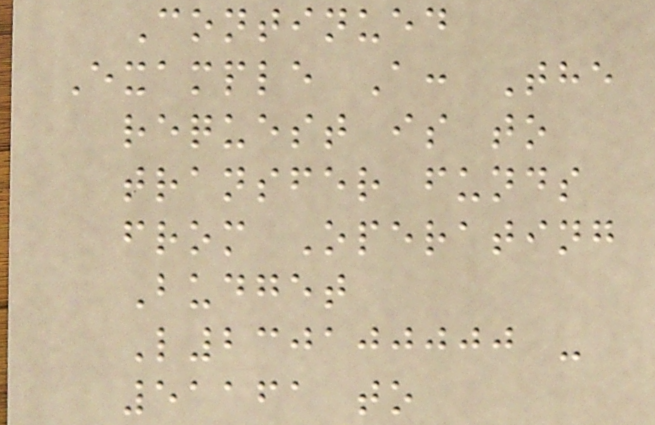Continued
Example A: The
request is to
transfer funds
from Operating
Budget
L230100000 -
51161 to
